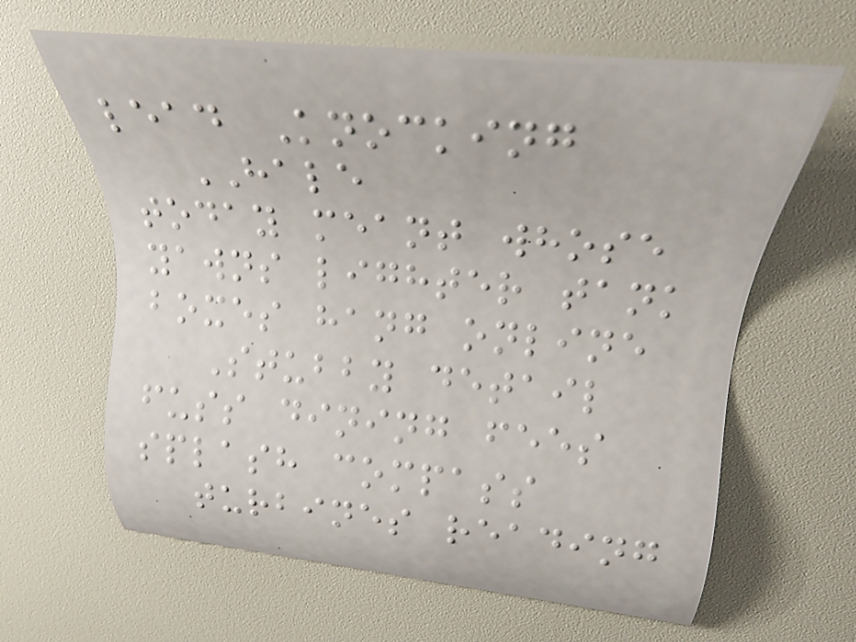lead Knocking
HALE
today meant whose
yawns lighter tank
boxes hang online
Stubby detail
fuss dining fees
splash compass
turbines reading
